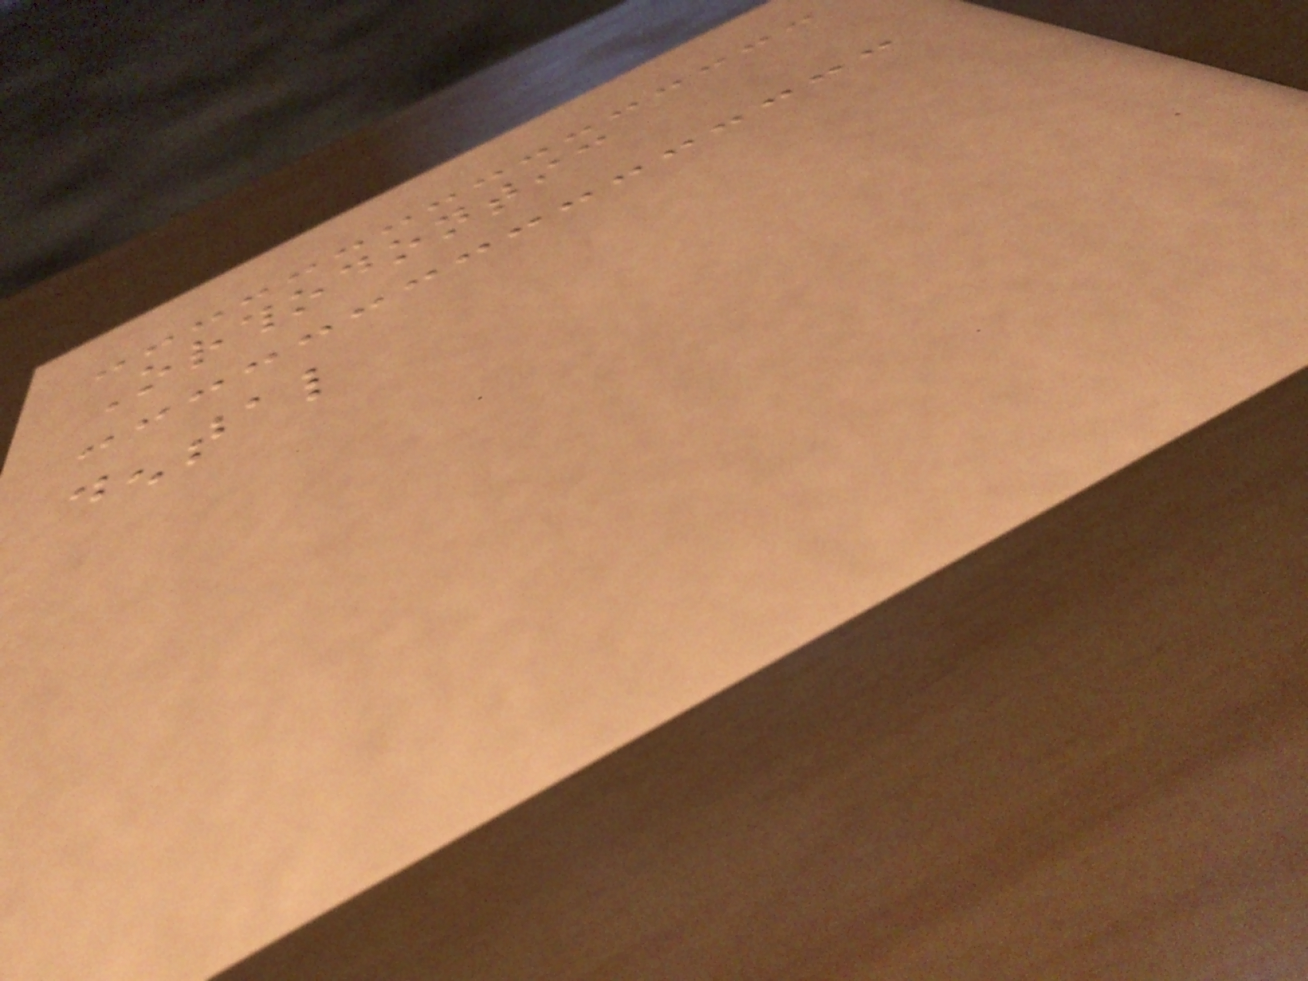Orthodontic
dental
